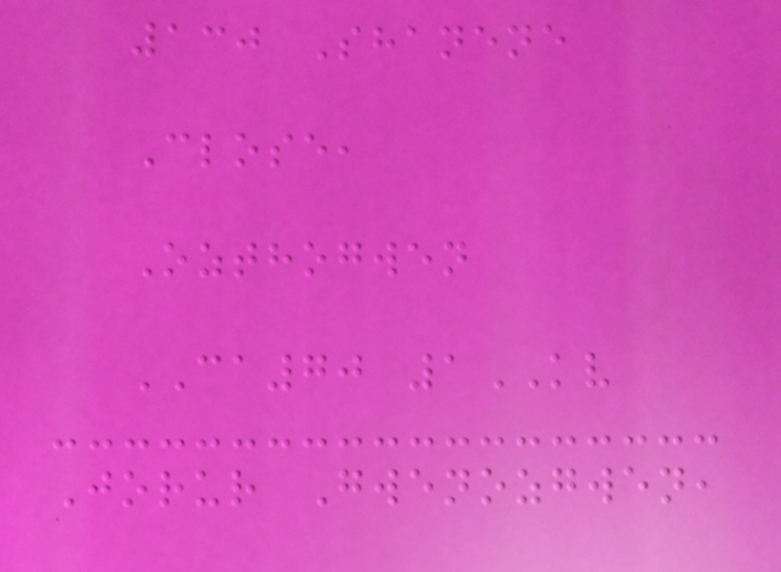130 Shanene
Close,
Ozthogwen
CA70 1KV
Jorur Gwenozgwen,
